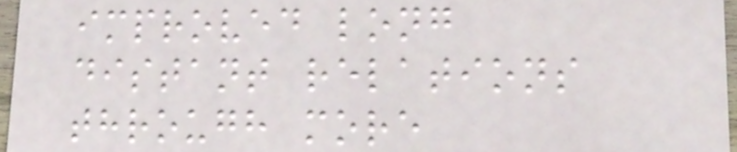improved long
distant relations
through more
